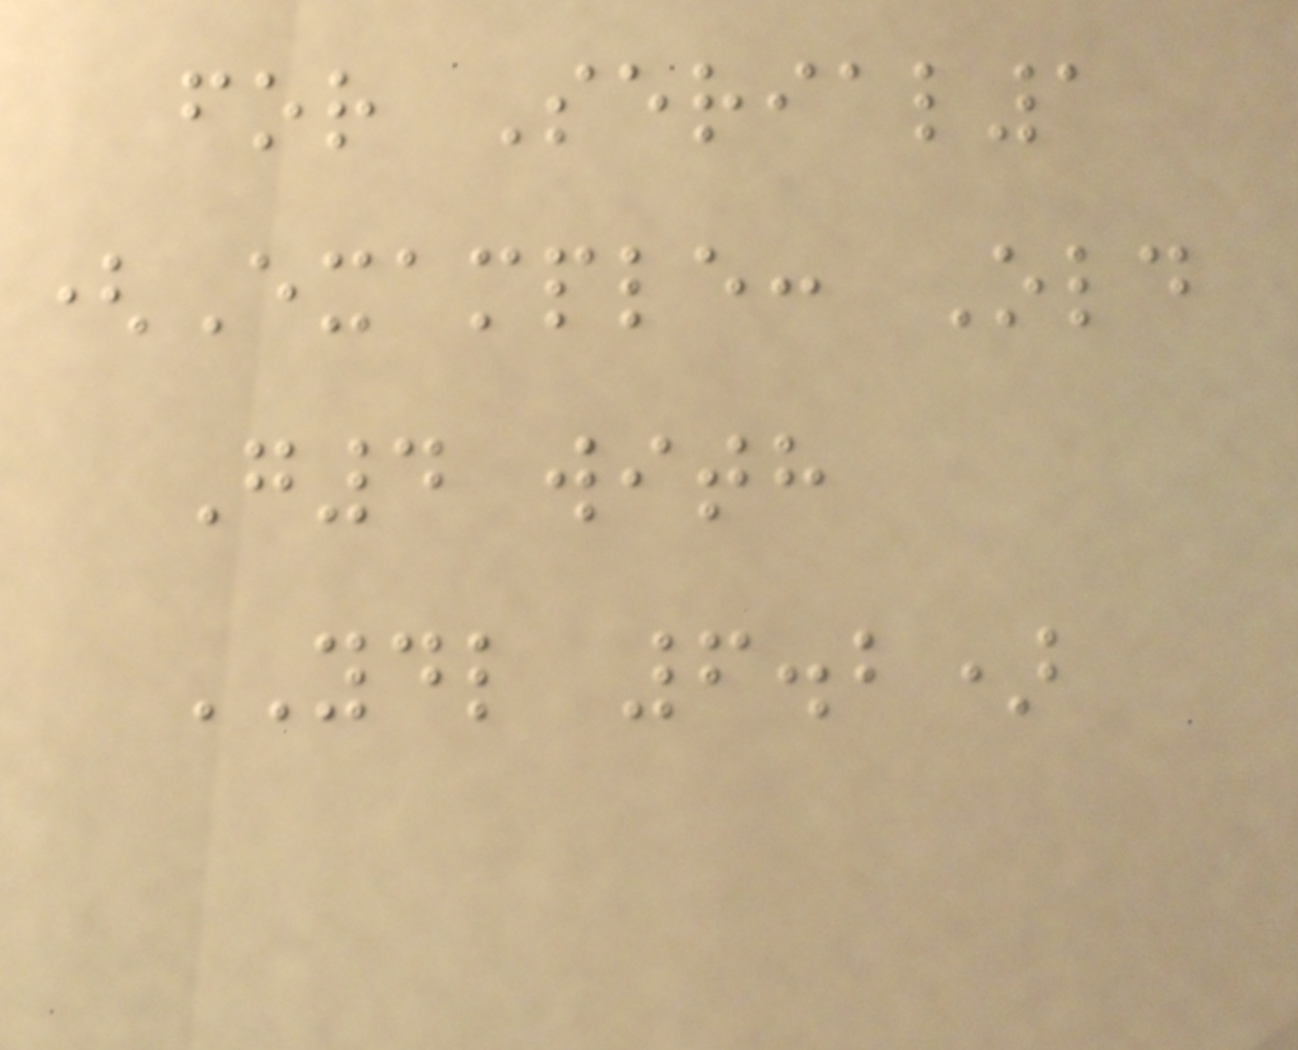for Serial1
(Example: Old
G4 with
YDL 6.2)
